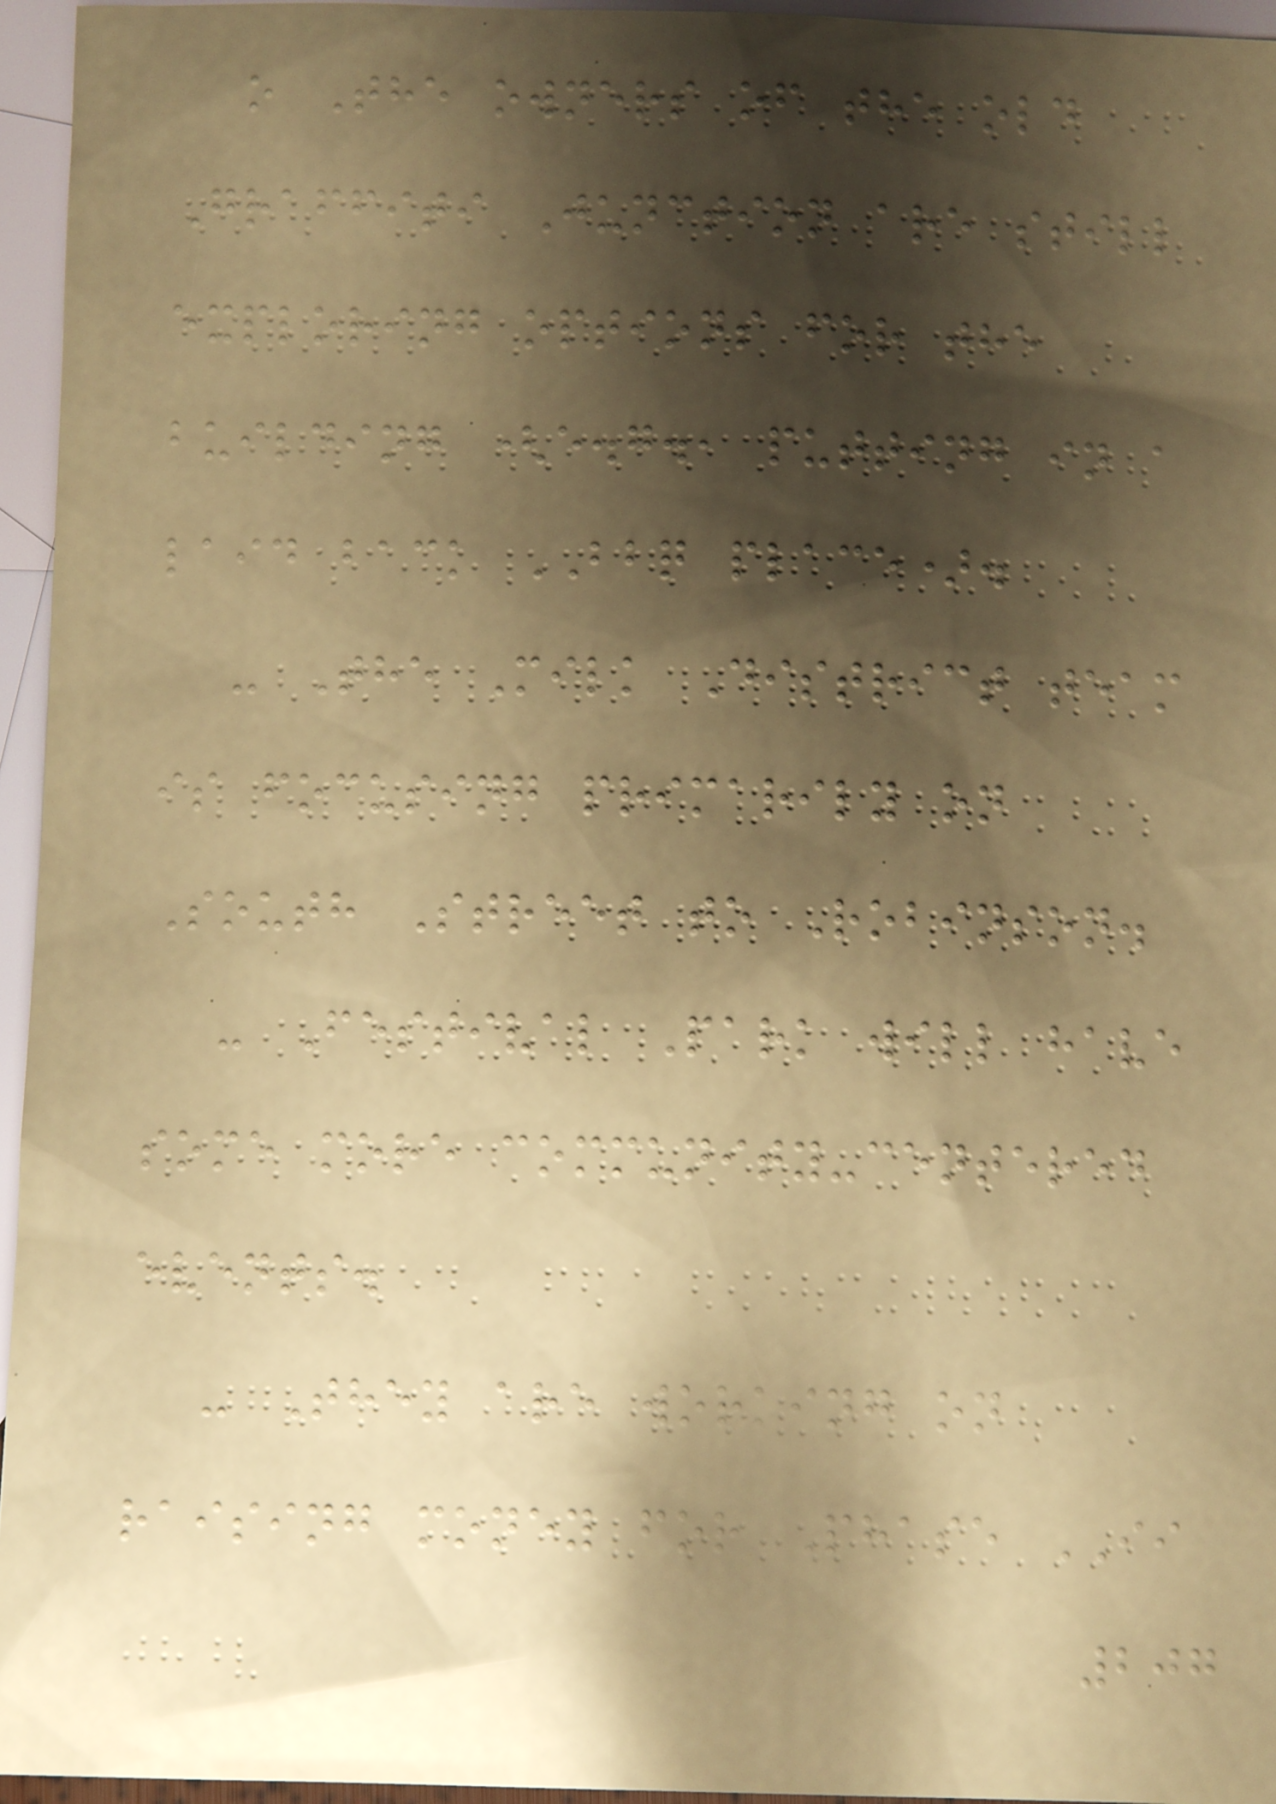o The owners of the old
Graffiti Junction are still
exploring options for the
building (e.g., putting in a
laid back BBQ place).
- The Milk District team
is focusing primarily on
South Street to Robinson.
- Festival Park will have
some more community-centered
events.
- They are working on
raising money for Phase II
207
